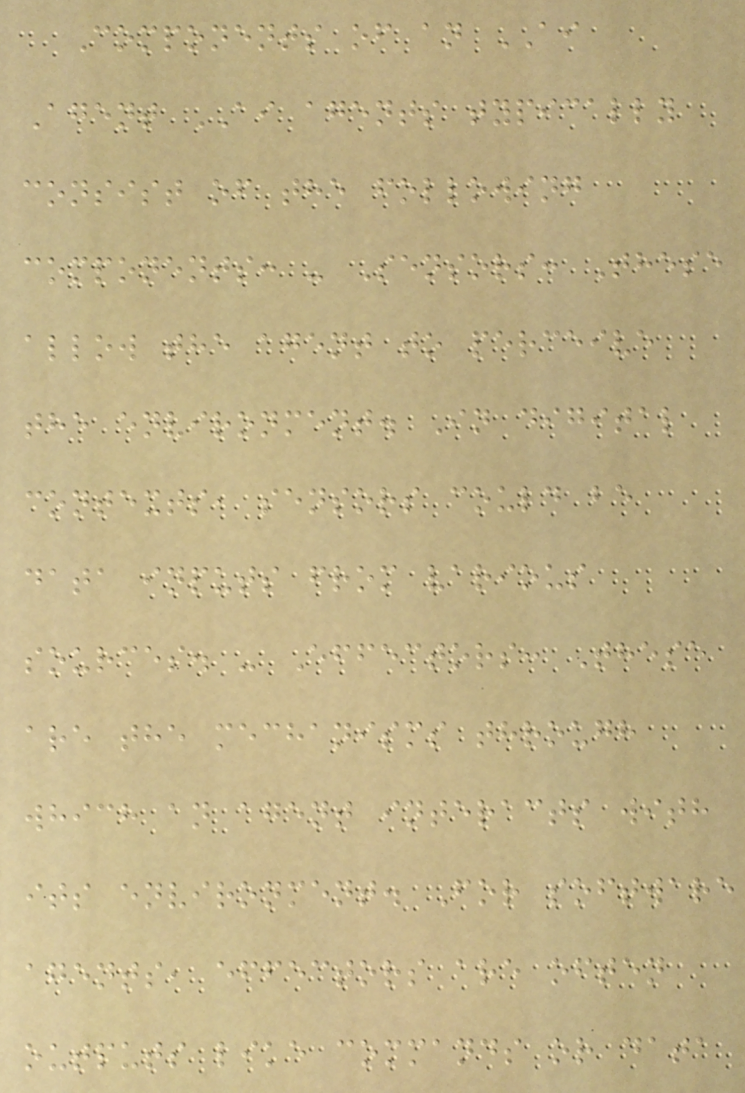Components of an AI
Agent AI agents typically
consist of the following
components: - Sensors: These
allow the agent to perceive
the environment. In digital
contexts, sensors could be
data inputs from various
sources. - Effectors: These
are the mechanisms through
which an agent interacts with
its environment. For software
agents, effectors are often
outputs like commands or data
